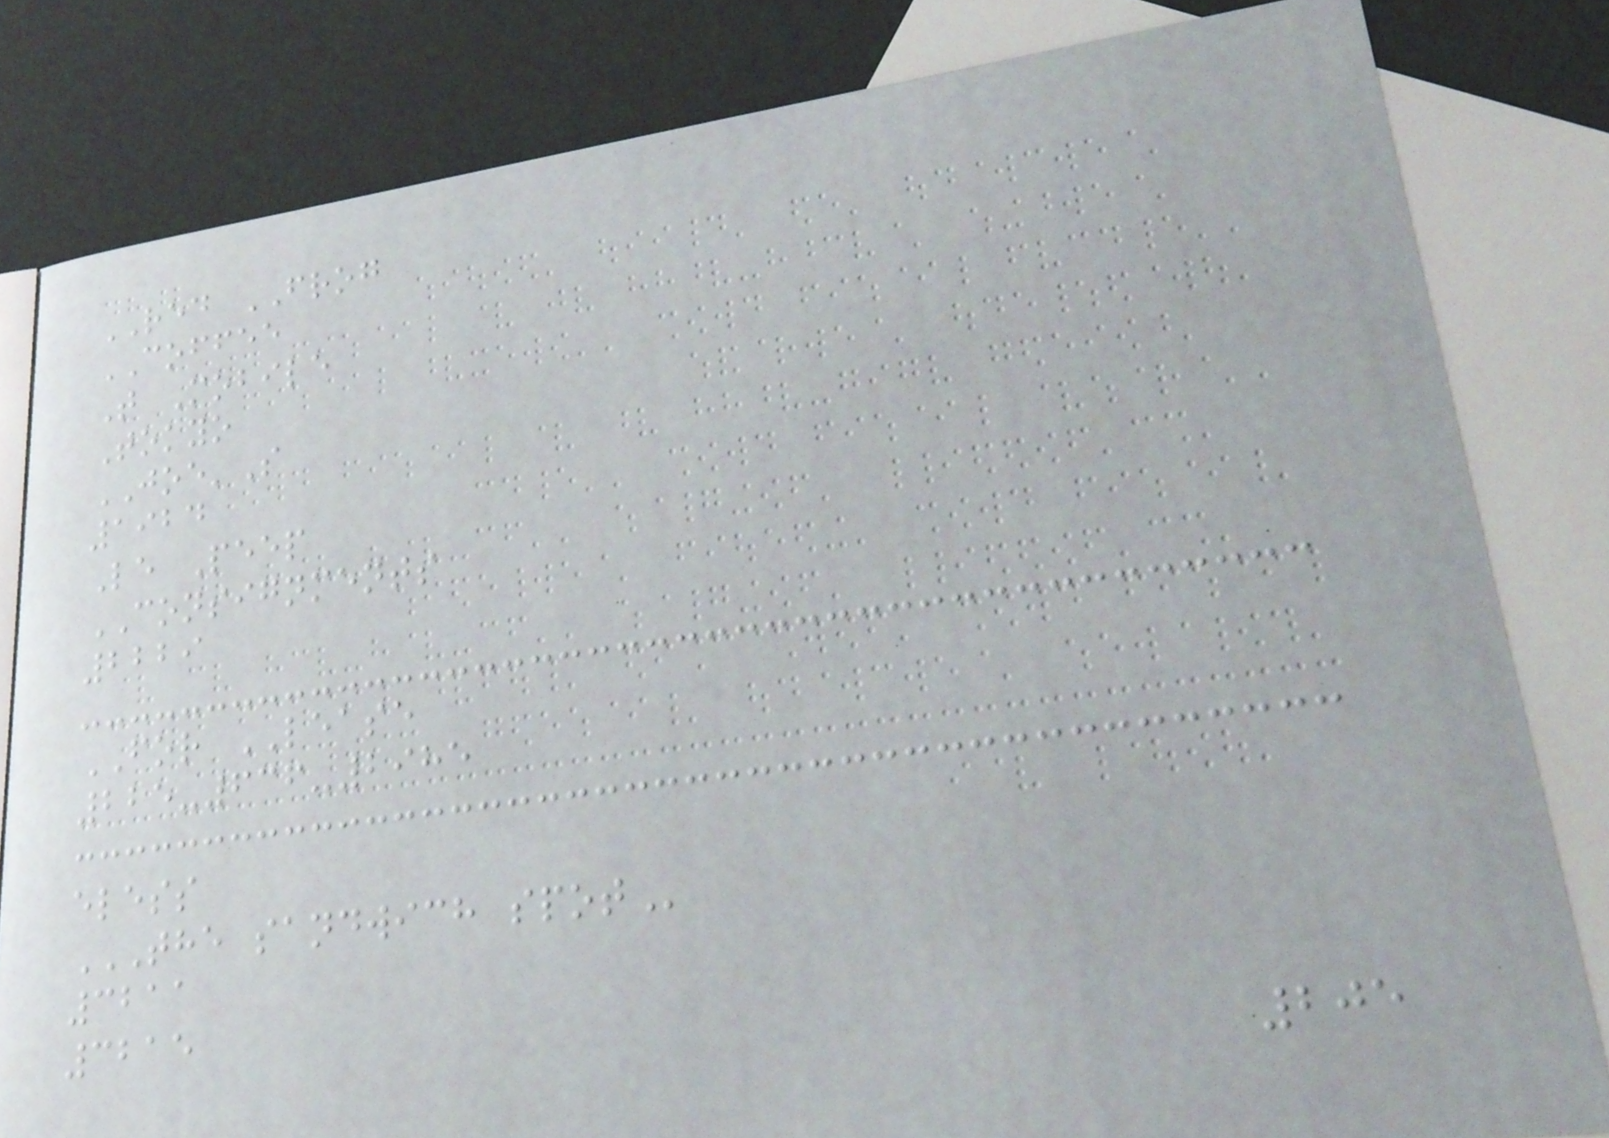RED FROG
COFFEE
T Mobile
Tokyo
JOE'S
1924
Le Peep
CONSIGNMENTS
2229
FOR LEASE
225-636-2985
eless
THE SANDWICH SPOT
3211
3215
205
